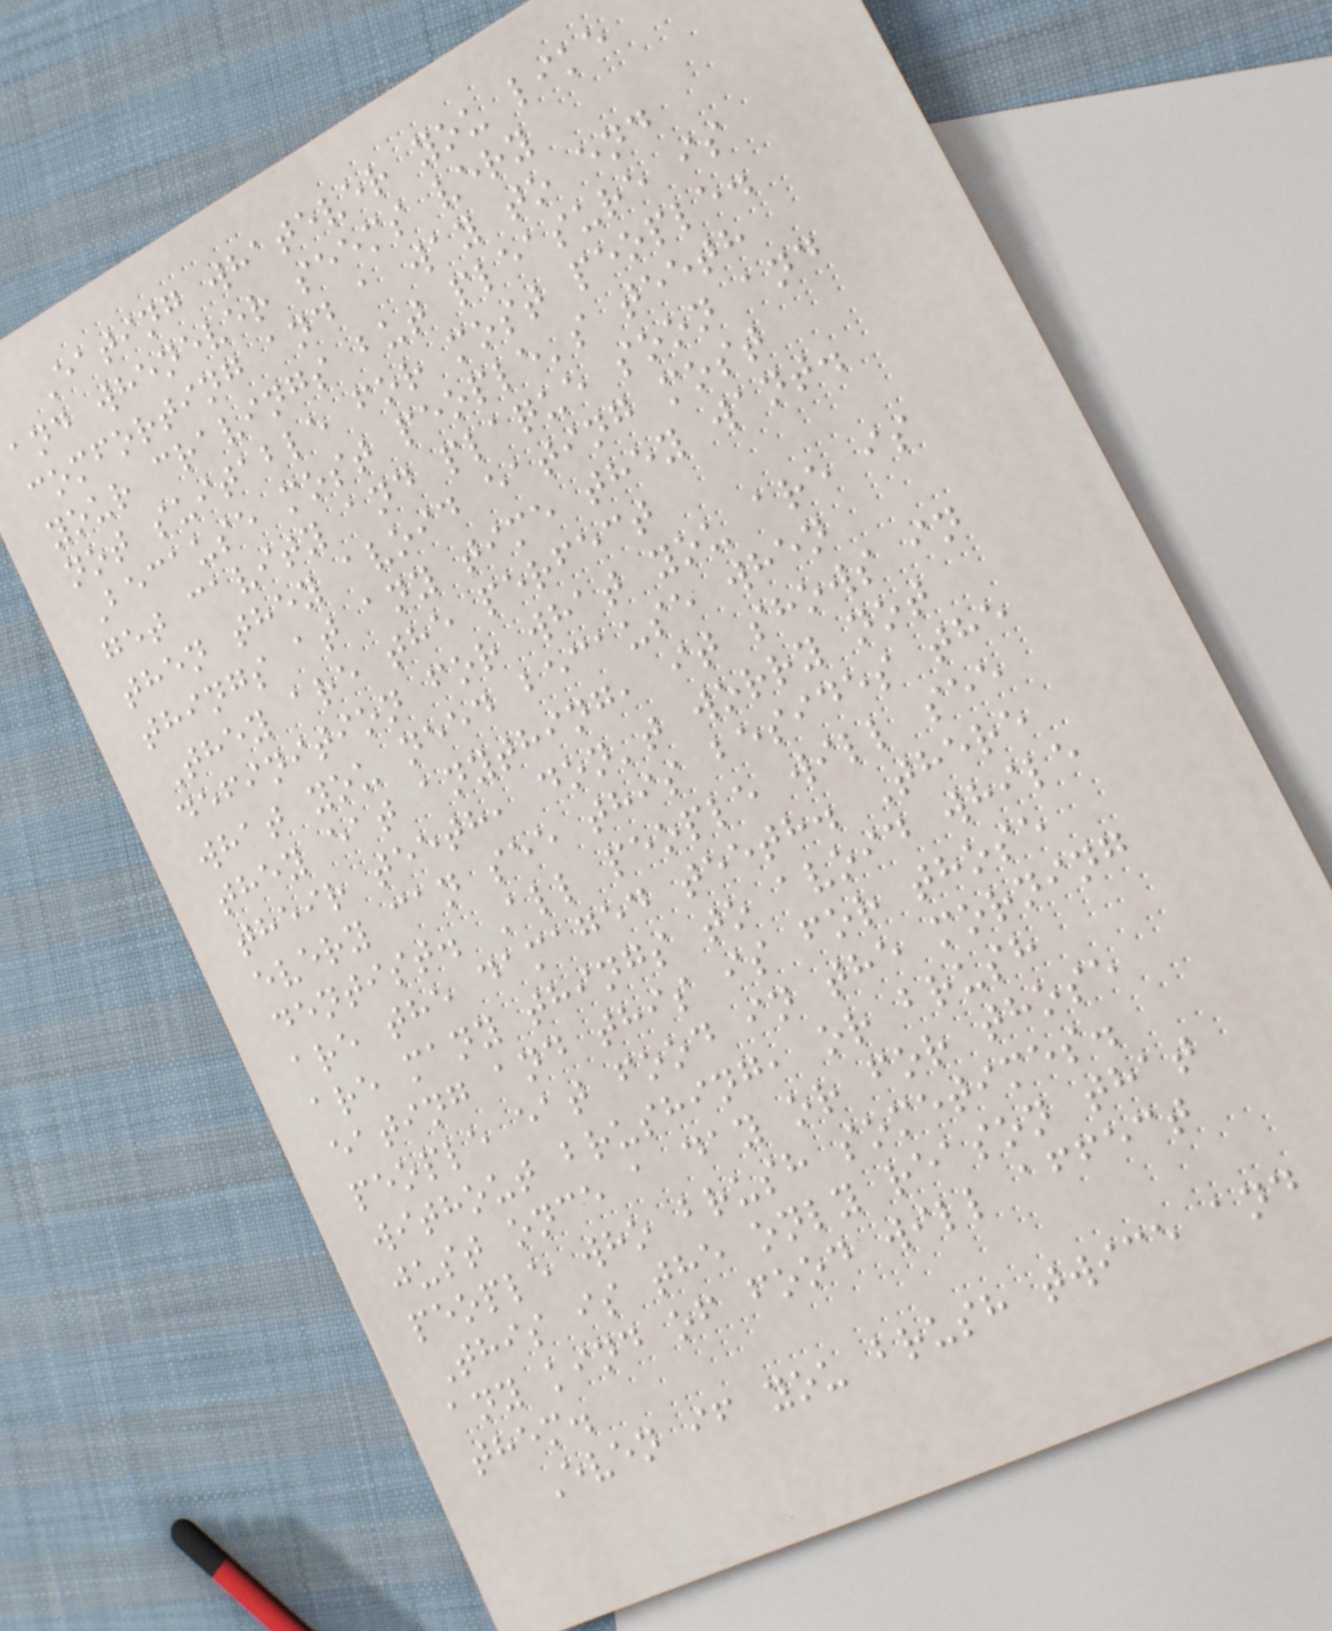Eating whatever you like
and whenever seems very
comforting and a way to end
your cravings but pleasure is
not suitable for most people.
Because most people's teeth
get cavity and plaque soon and
then they avoid eating most
things at any time they want.
They are the perfect
definition for what you are is
what you need because when
they eat anything, it shows in
their teeth, don't worry not
every can see this besides the
dentist. All people will see
are the damaged teeth. There
are many things to avoid while
eating and this is for those
people eat food in the morning
without brushing, or brush
just once a day or for those
people who brush sometimes.
This is the only reason that
any kind of food will affect
them.
Even if you brush twice and
